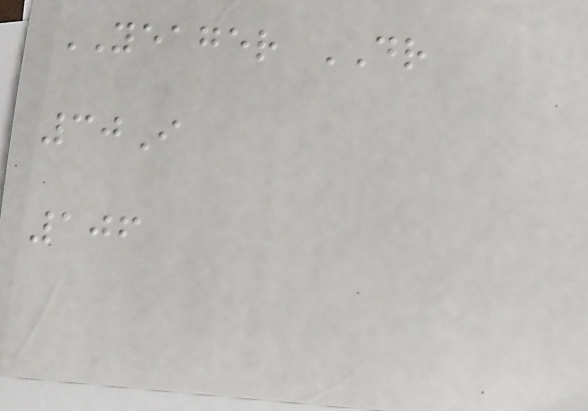YEAGER DR
30I
106
